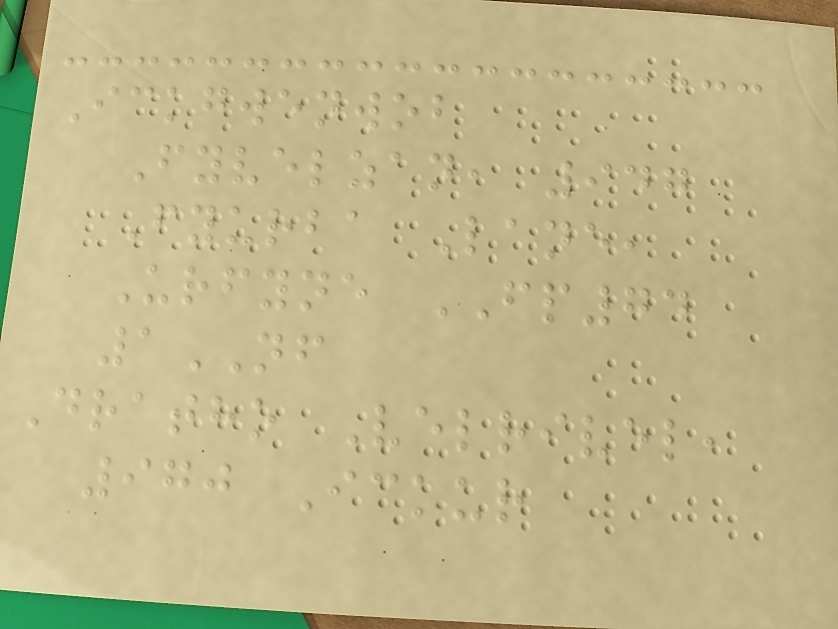Ickgwenwob
Fyvelzan, 947
Fyurba Lane,
Urfyne FP74
1NF
Dratho Velrivel,
970 Ickur
